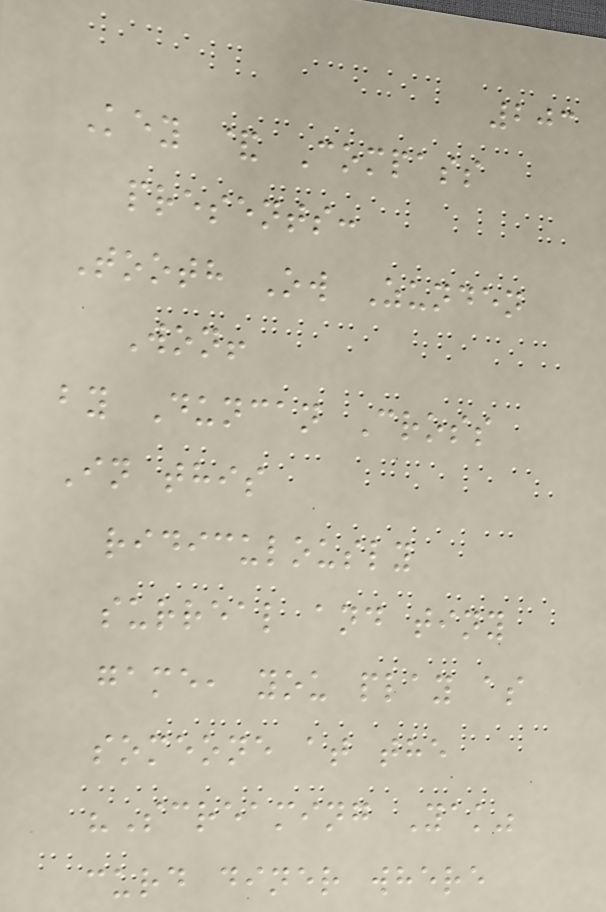203
Key & Compass
presents:
Tooth Ow Zunden
Won!
by Duncan Cross
In this
ridiculously
surreal and tiny
game, you play as
someone at the
"Screaming Yak"
curd diner where
